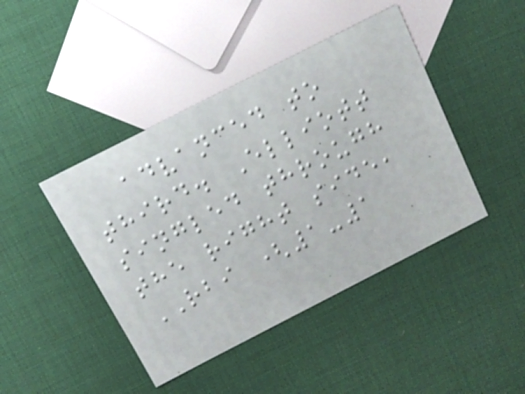advanced to
third. Elliott
singled through
the right side,
RBI (1-1
